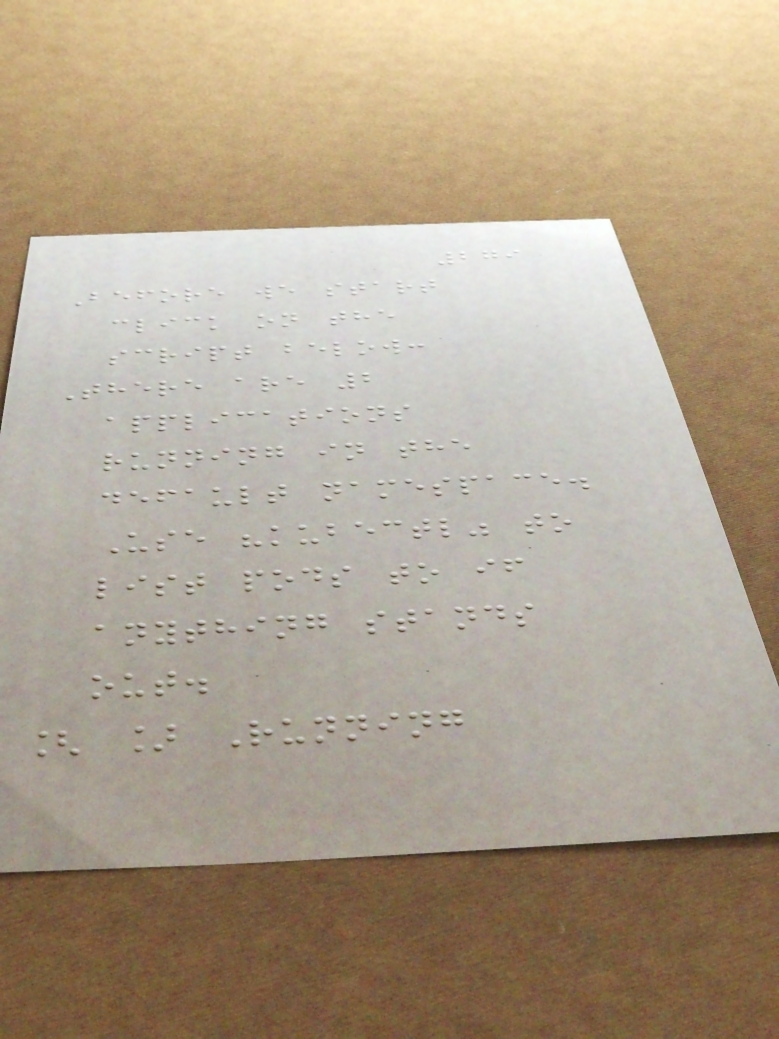279
Before we start
click on the
script below:
There are 2
applications
running in the
default namespace.
Use "kubectl" to
list pods to if
anything stands
out.
[ ] Running
